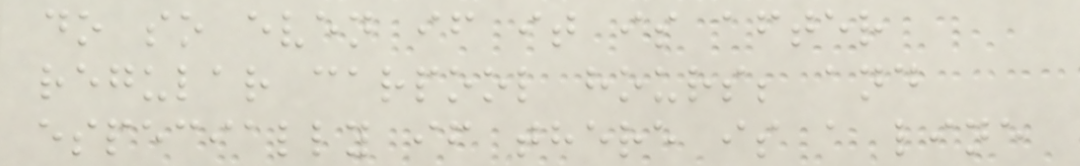do so even if it is after
regular carpool hours; and
especially if there is a line
